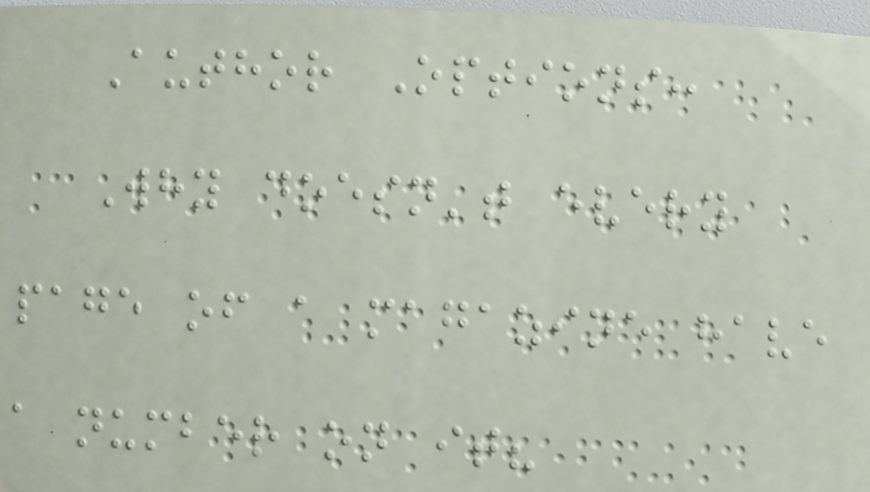Author Options:
Why doesn't every
page of a magazine have
a number on it?
